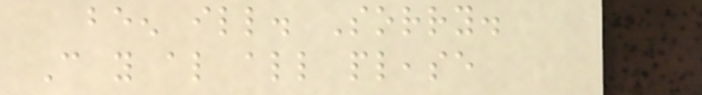been ill. Sorry.
Can you also all please
